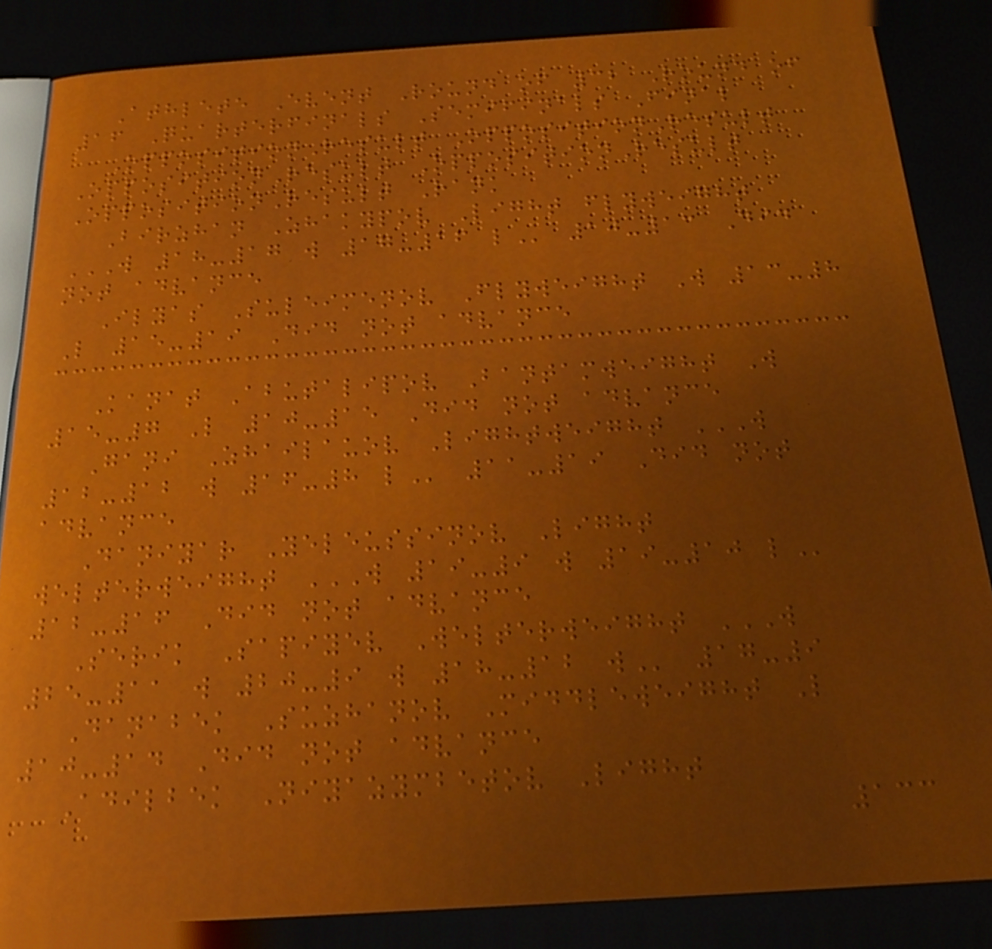Athlete Event Round of 32 Round of
16 Quarterfinals Semifinals Final
OppositionResult OppositionResult
OppositionResult OppositionResult
OppositionResult Rank
Birzhan Zhakypov Light flyweight
W 18-17 W 17-16 L 10-13 Did
not advance
Ilyas Suleimenov Flyweight W 13-8
L 15-19 Did not advance
Kanat Abutalipov Bantamweight W
15-7 L 10-15 Did not advance
Gani Zhailauov Lightweight W
12-12 W 16-8 L 11-19 Did not
advance
Daniyar Yeleussinov Light
welterweight W 19-9 W 19-10 L
12-16 Did not advance
Serik Sapiyev Welterweight W
25-11 W 20-9 W 18-12 W 17-9
Danabek Suzhanov Middleweight L
10-14 Did not advance
Adilbek Niyazymbetov Light
133
